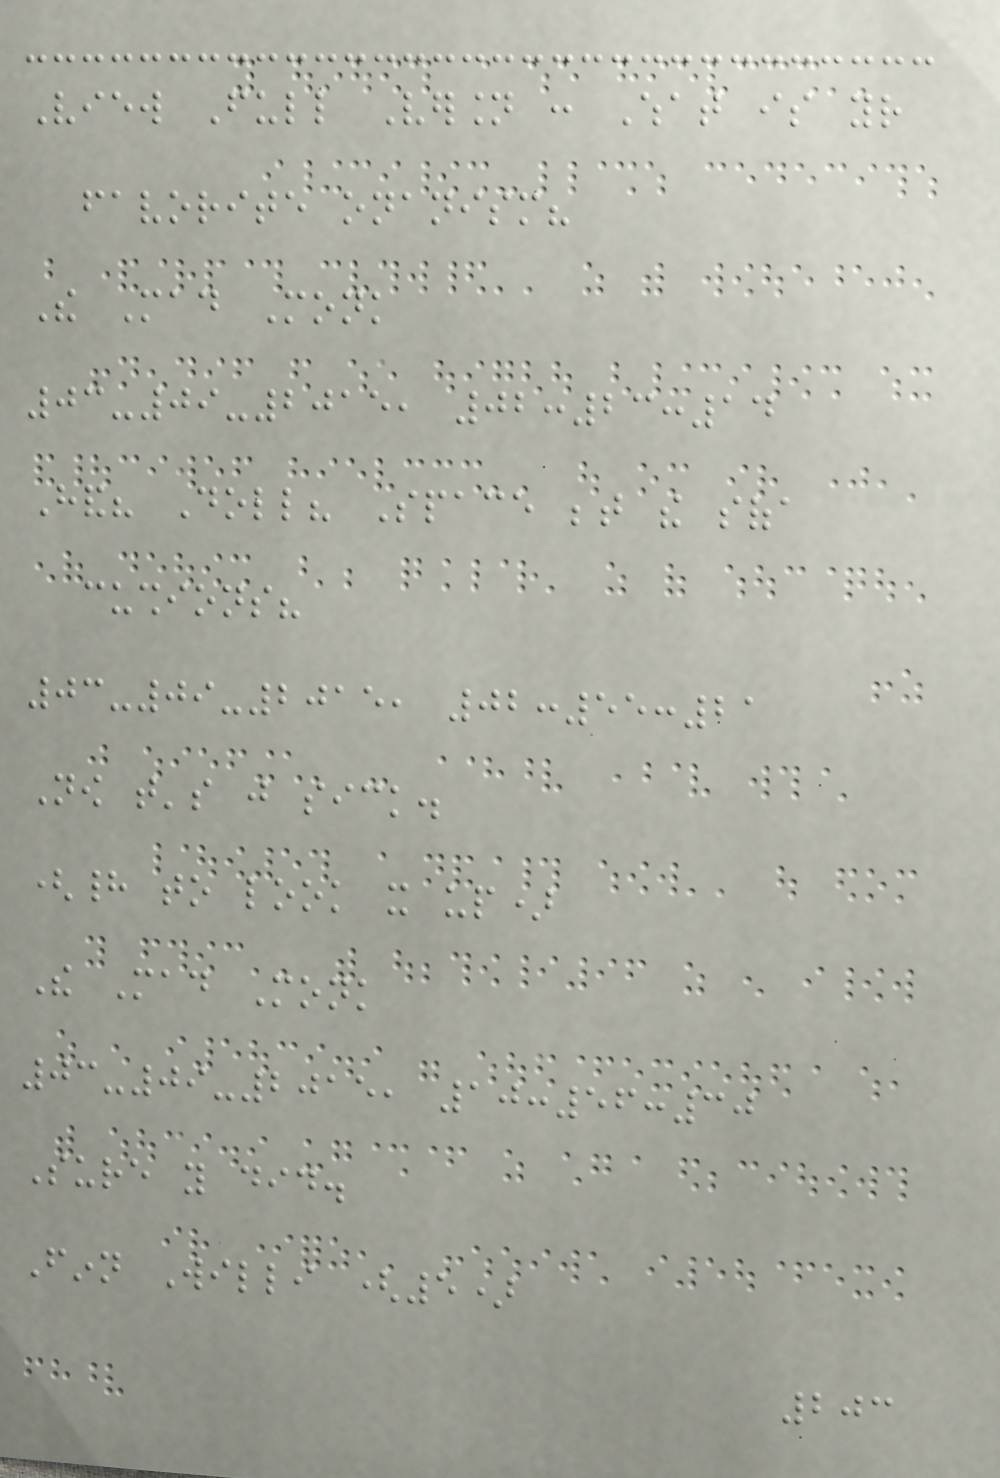View Full Version : What is your
favorite onanism?
The Mad Monk
03-09-2015, 02:23:14
Hand? Doll? Space between the sofa
cushions?
03-09-2015, 02:55:21
Now that's just sick.
(had to look it up)
The Mad Monk
03-09-2015, 10:56:30
Sure you did.
Finn Willi (5)
203
